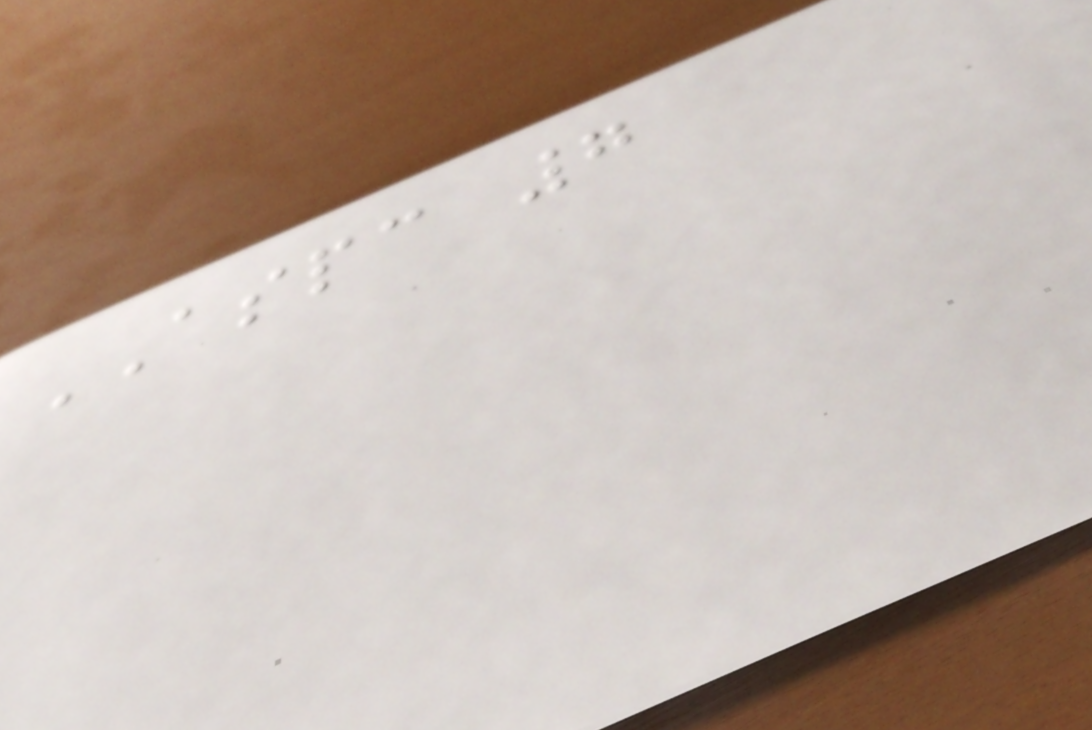ASPC 7
